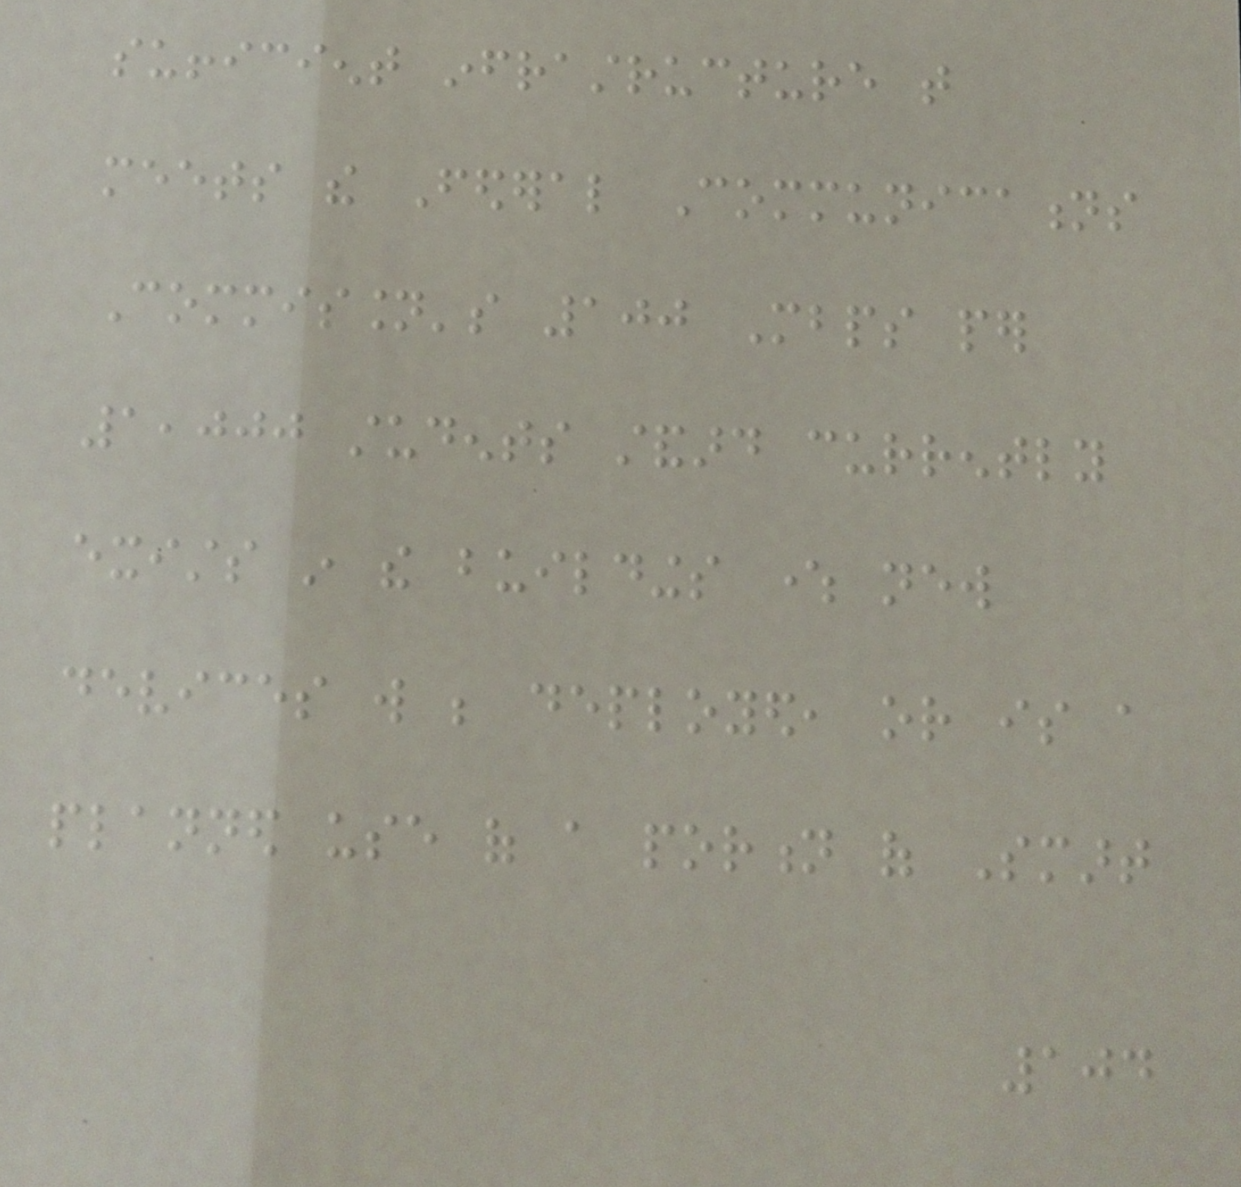sufficient infrastructure that
meets the Federal Communications
Commission's 100 Mbps per
1,000 students standard currently
exists in the buildings where new
devices will be deployed, or is a
planned use of a portion of Smart
104
